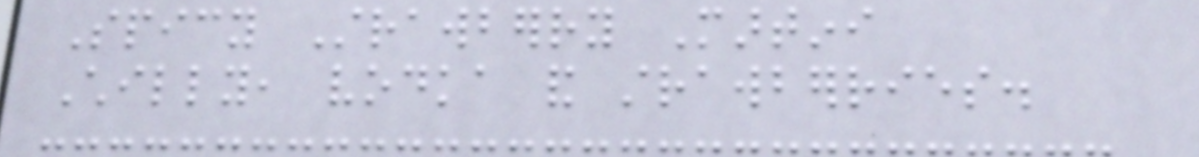Spicy Strawberry Martini
Chilly, vodka and strawberries.
